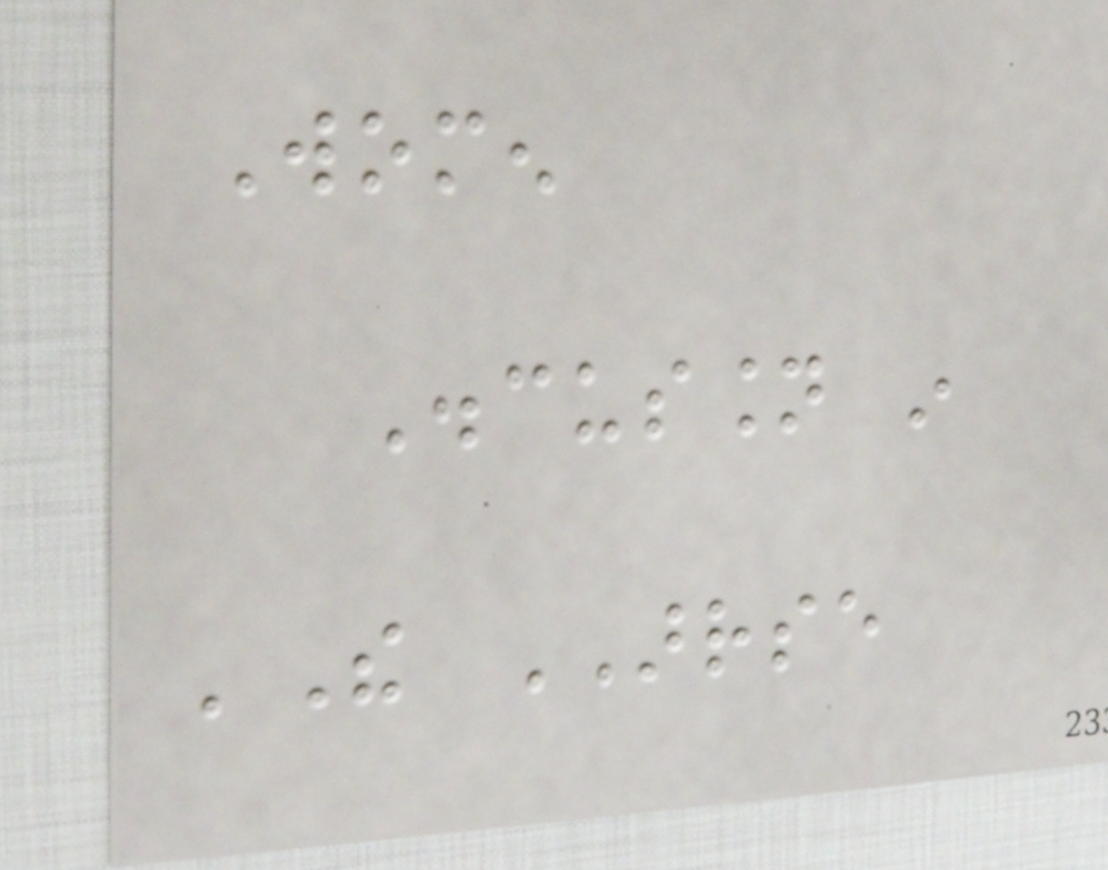Women
Discussion in
'The ARRSE
